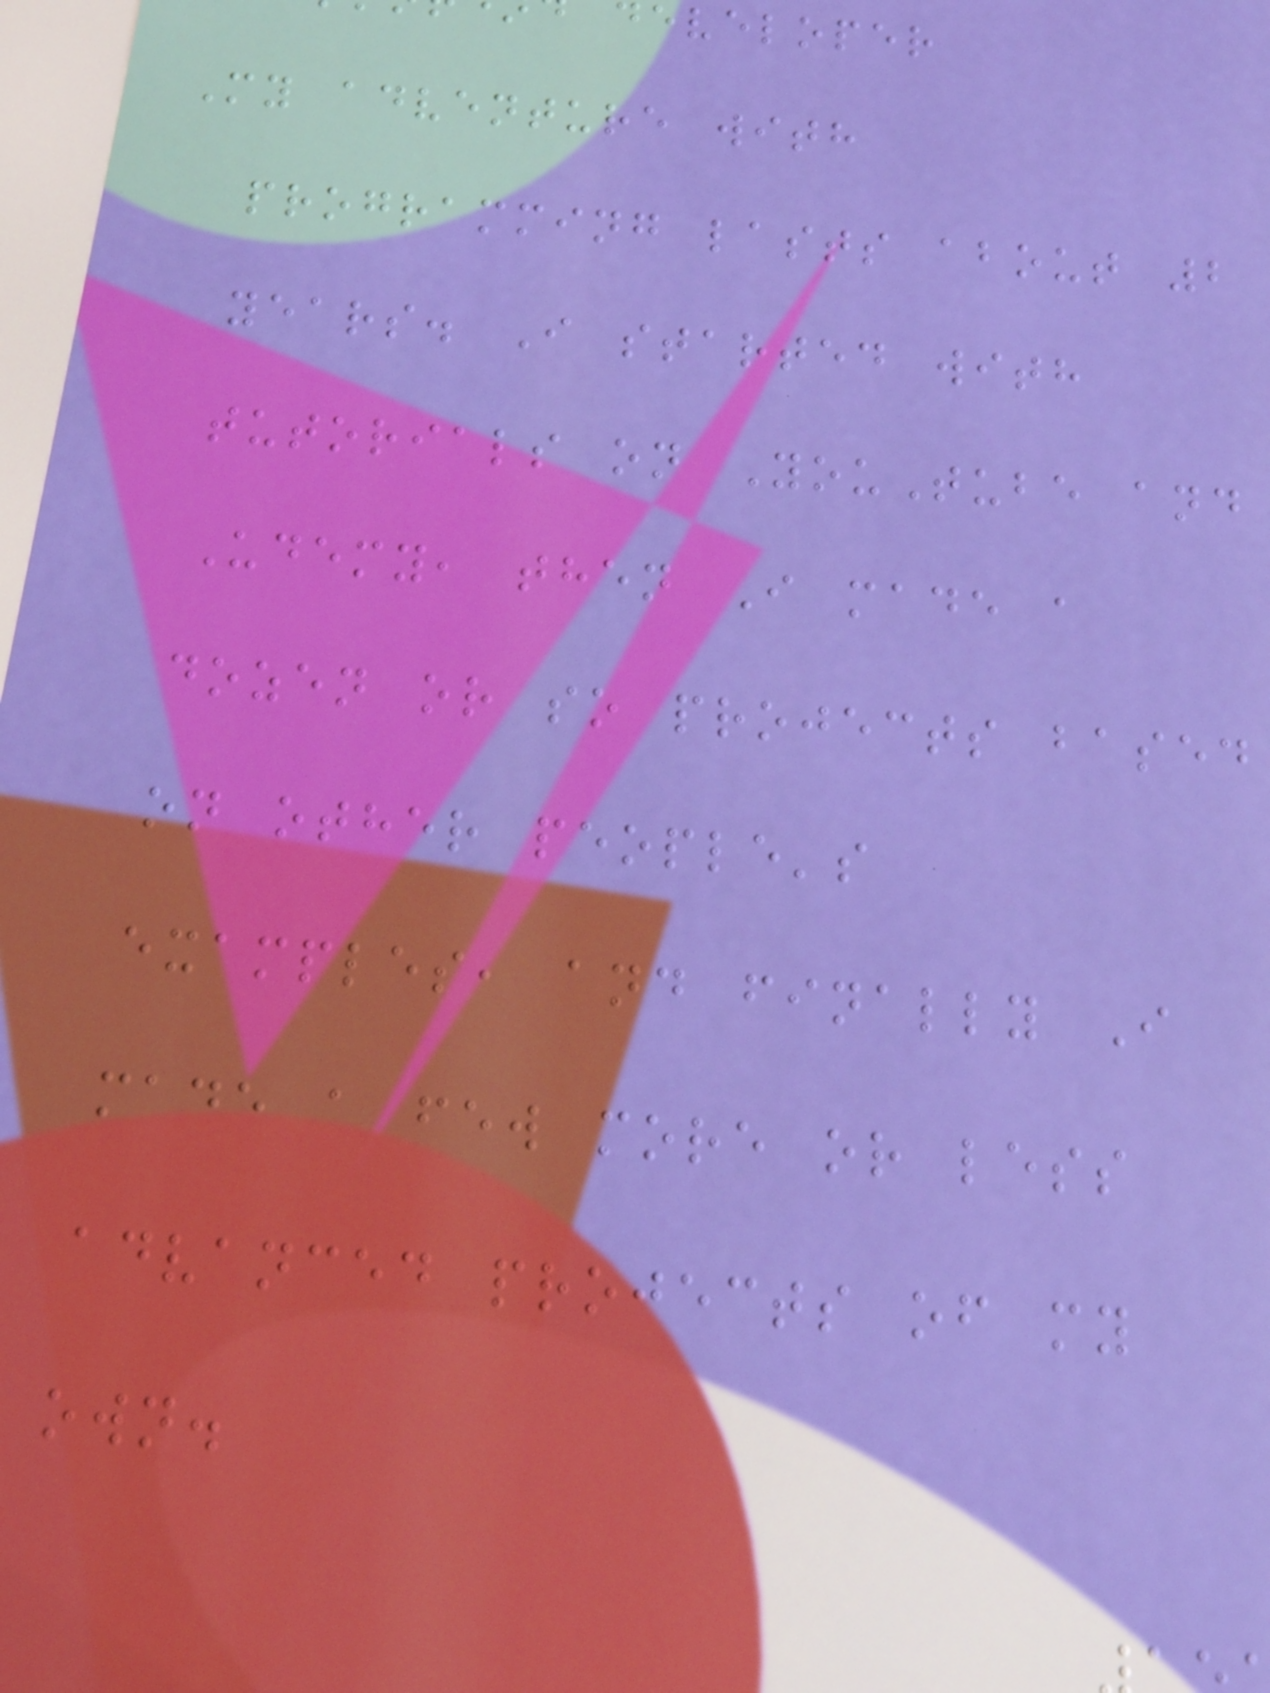eveloper
My adventure with
programming lasts about 2
years. I started with
tutorials on YouTube and
Udemy, then I made a
dozen or so projects based
on other people's
examples, and finally I
made a few more or less
advanced projects of my
own.
